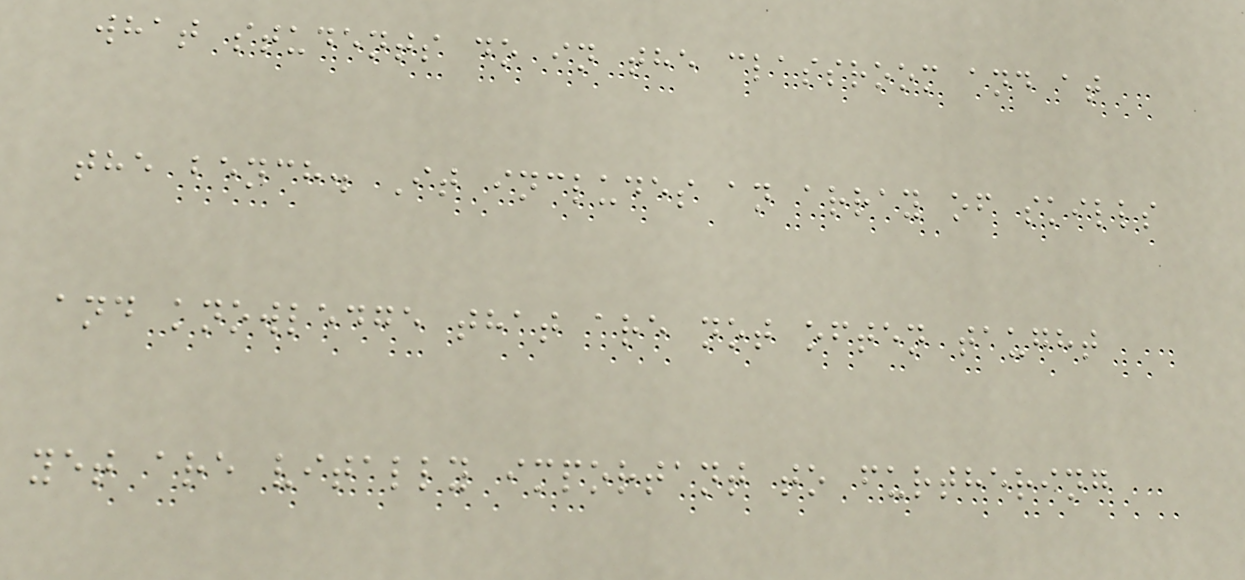what students do in the classroom and at
the bench. It includes an array of skills
and knowledge that are not often taught
yet are vitally important to furthering
